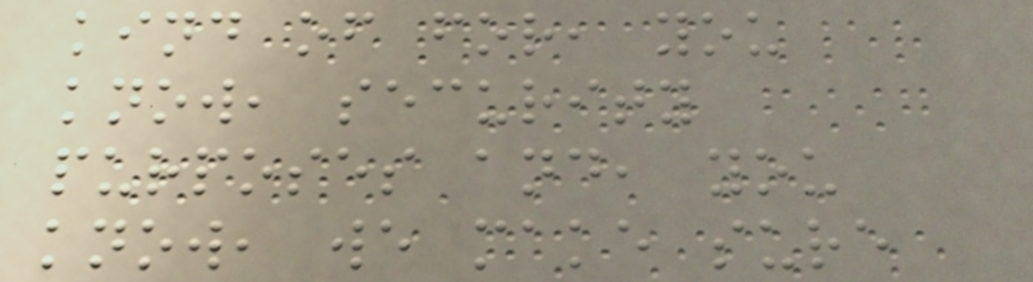kind of for, you
know, security
purposes and, you
know, we make sure
